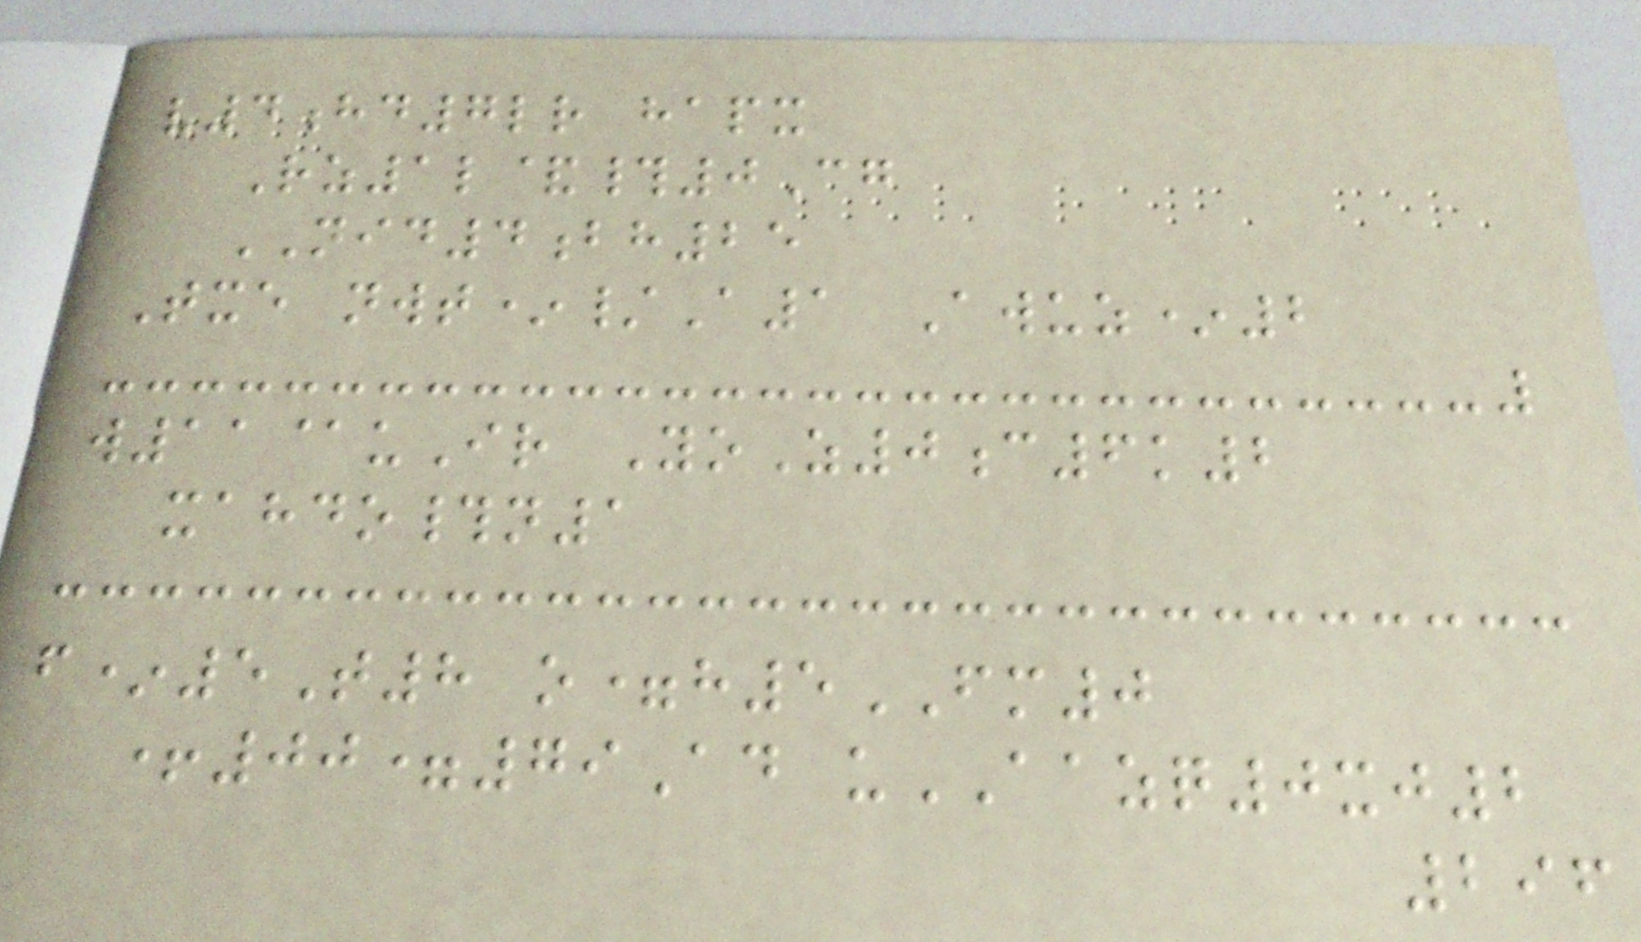v4hd7lr hapx
Rz1l&#0Cg
NID4bh25
Txe nwt*/A1 Awuz*2
w11@uIr YoZ0c6k2
xahdo#n1
f*5T8 o=h5FM0
+00=79Ad uAAZQ0xj2
296
